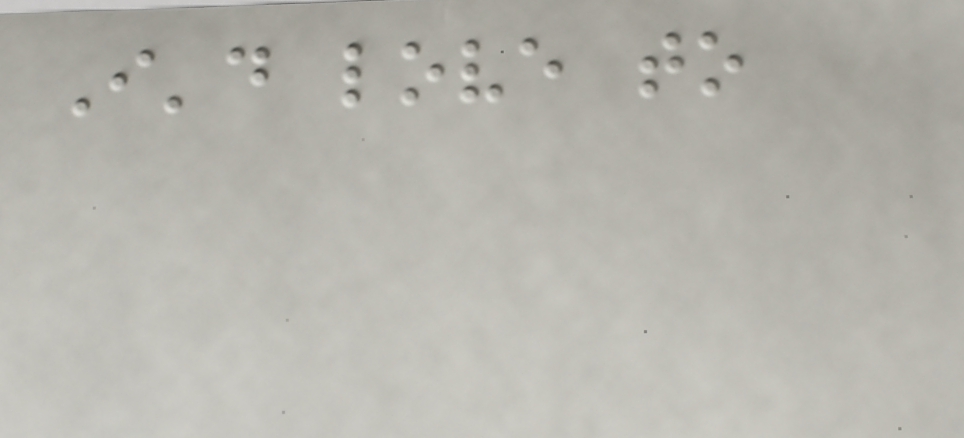I'd love to
